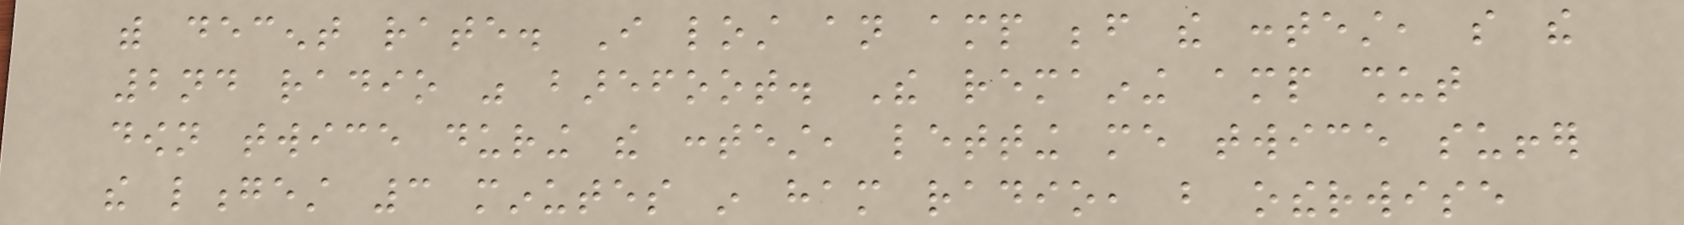with decent rate. I lost an amp before the contest, so the
2nd radio was barefoot. The remaining amp shut
down twice during the contest, letting me twice suffer
the longest 3 minutes in ham radio, but otherwise
